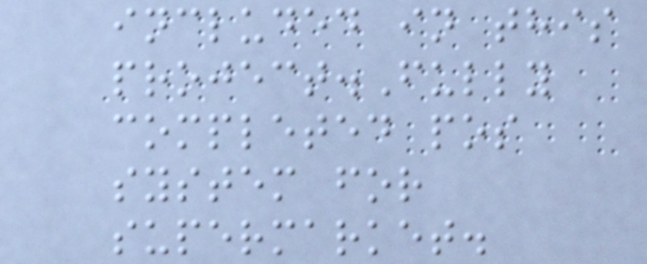included in this
project.Fully
completed pos
system for
supermarket.
